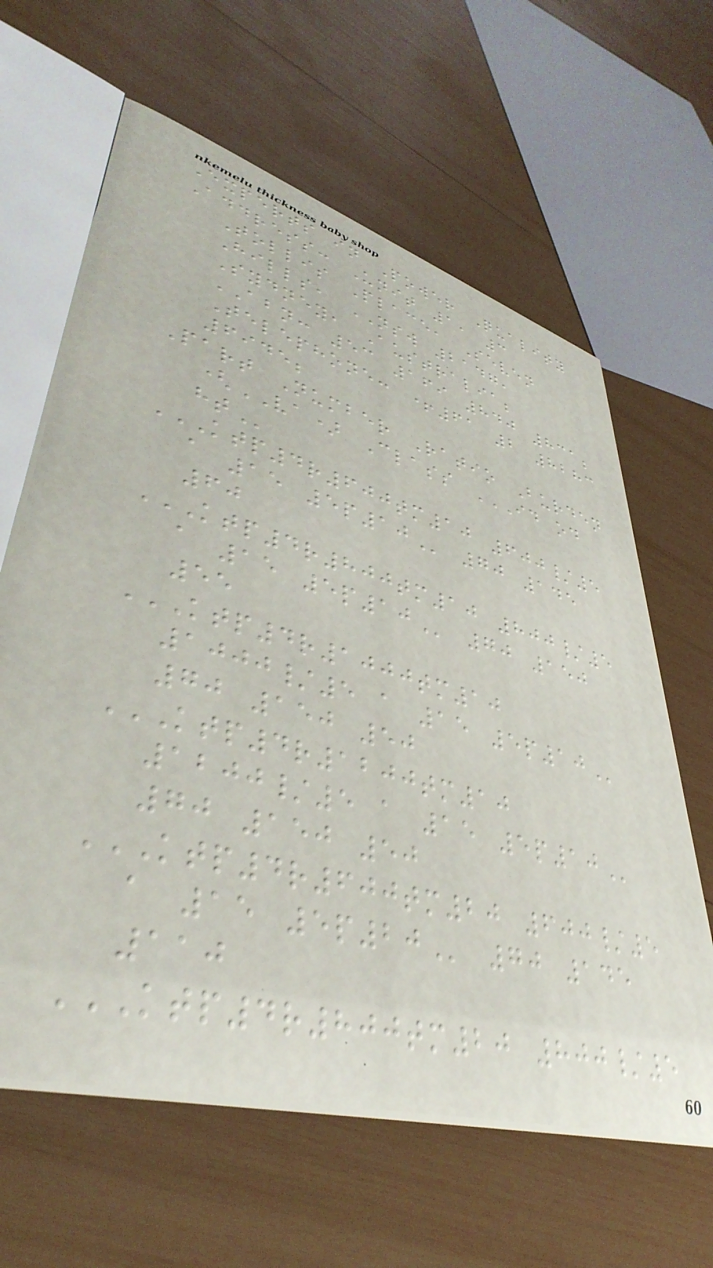Experts in Power Quality
Address: Unit 1, 3
Tollis Place, Seven
Hills, NSW 2147,
Sydney, Australia;
ABN: 53 169 840 831;
Telephone: +61 2 8283
6945;
Part Number Ratio Burden
(VA) Class ID OD
HT
KTP4R600TM10 600/5
A 15 5P10 70 145
60
KTP4R800TM10 800/5
A 15 5P10 70 150
55
KTP4R1000TM10
1000/5 A 15 5P10
70 150 50
KTP4R1200TM10
1200/5 A 15 5P10
70 150 50
KTP4R600TM20 600/5
A 15 5P20 70 145
110
KTP4R800TM20 800/5
